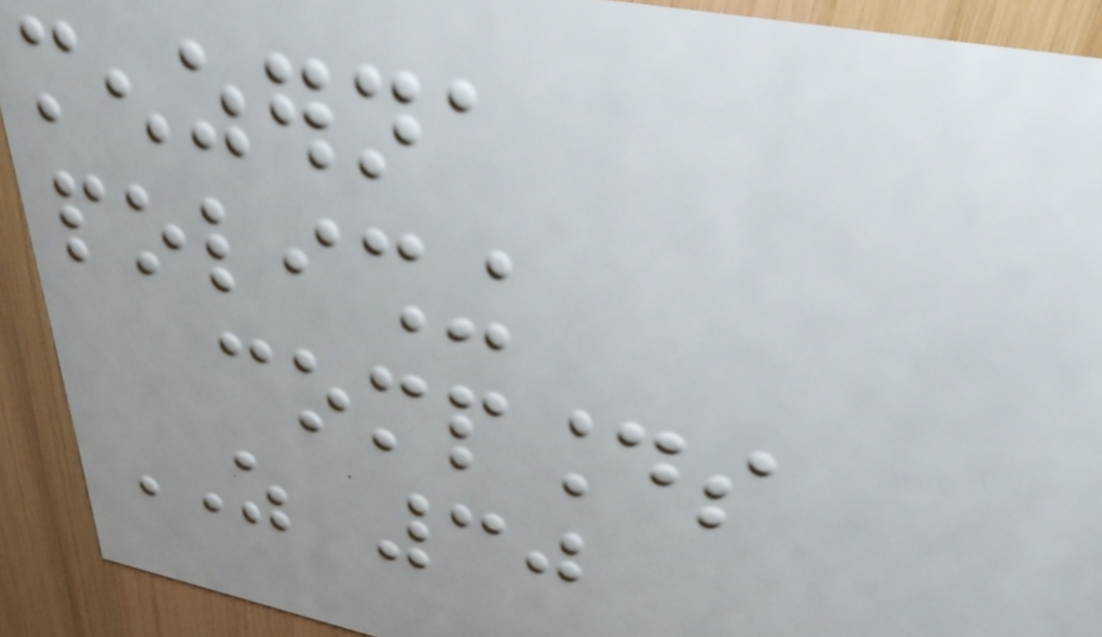menzerna
polishing
compounds
AS 30
